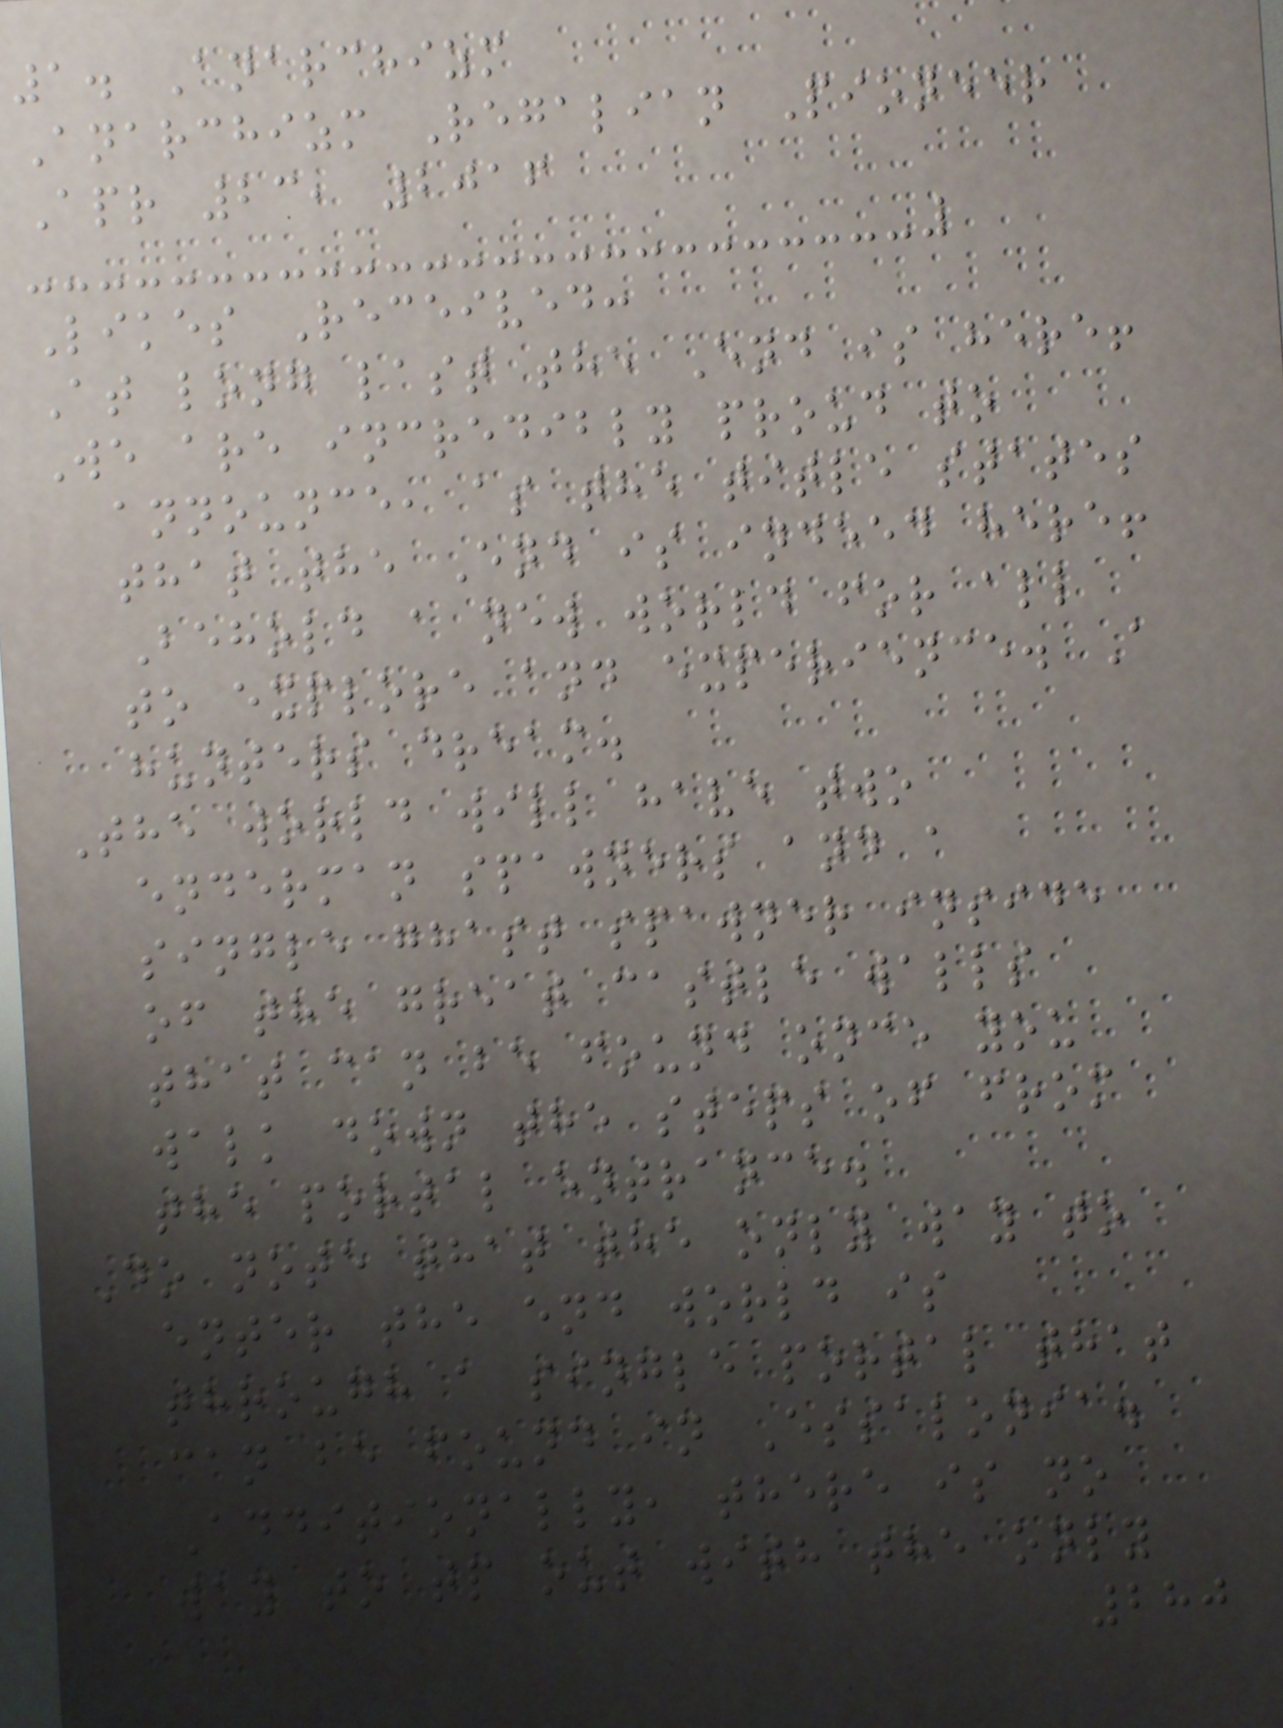1. Anarchizm
Anarchizm Regalian Pioneer
Apr 23, 2016
Likes Received:
At long last the End is here!
We are incredibly proud to
announce, as the title states
that the End is indeed here!
Behold a new world for all
to explore and experience. A
hunters dream.
The world will have two
enderman spawners and a
single ghast spawner inside
of the great castle walls
that can be found once you
walk down the steps of from
the portal entrance.
Do note that the only way to
enter the end world is
through a single portal that
can be found in Essalonia.
Additionally, there is no
way to tp out with the only
280
